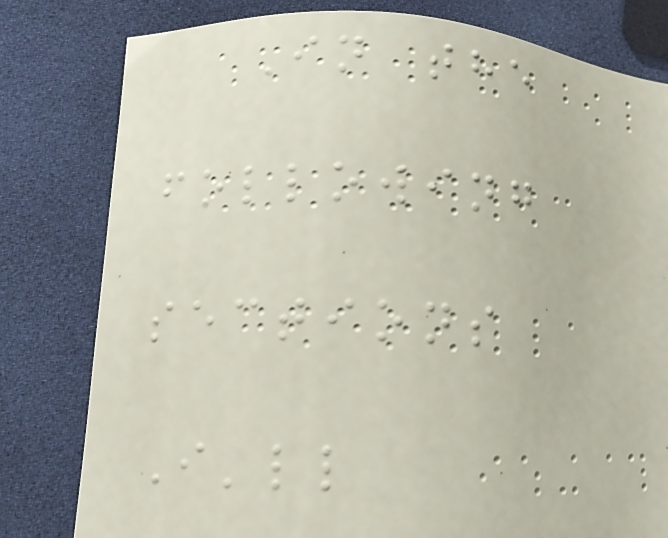In the
following
sections
I'll
